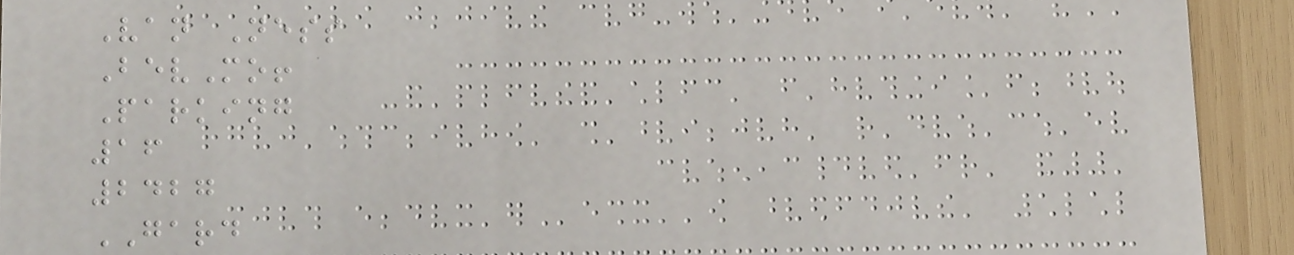Van Ness
BevMo!
Parking
16
2427
GARD
